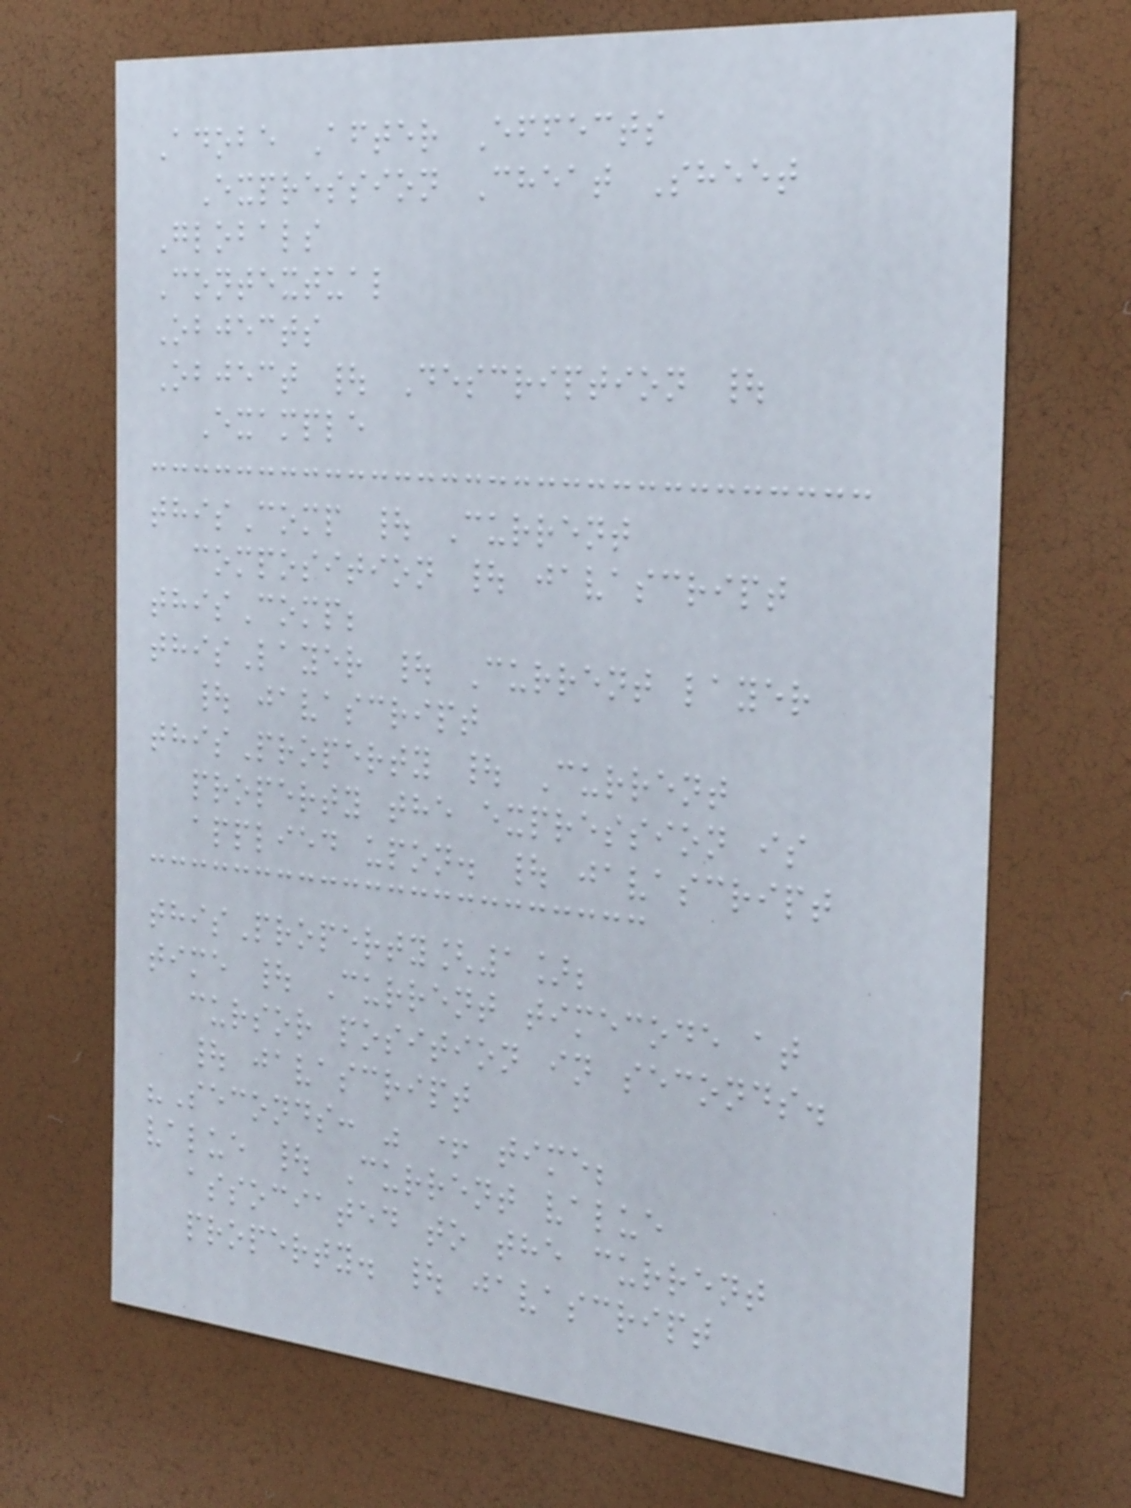Adobe After Effects
Expression Cheat Sheet
Globals
Contextual
Objects
Object | Description |
Example
thisComp | Current
composition | javascript
thisComp;
thisLayer | Current layer
| javascript
thisProperty | Current
property the expression is
applied upon. | javascript
thisProperty[1];
time | Current timecode at
cursor position in seconds.
| javascript
"Seconds: " + time;
value | Current value
associated to the current
property. | javascript
